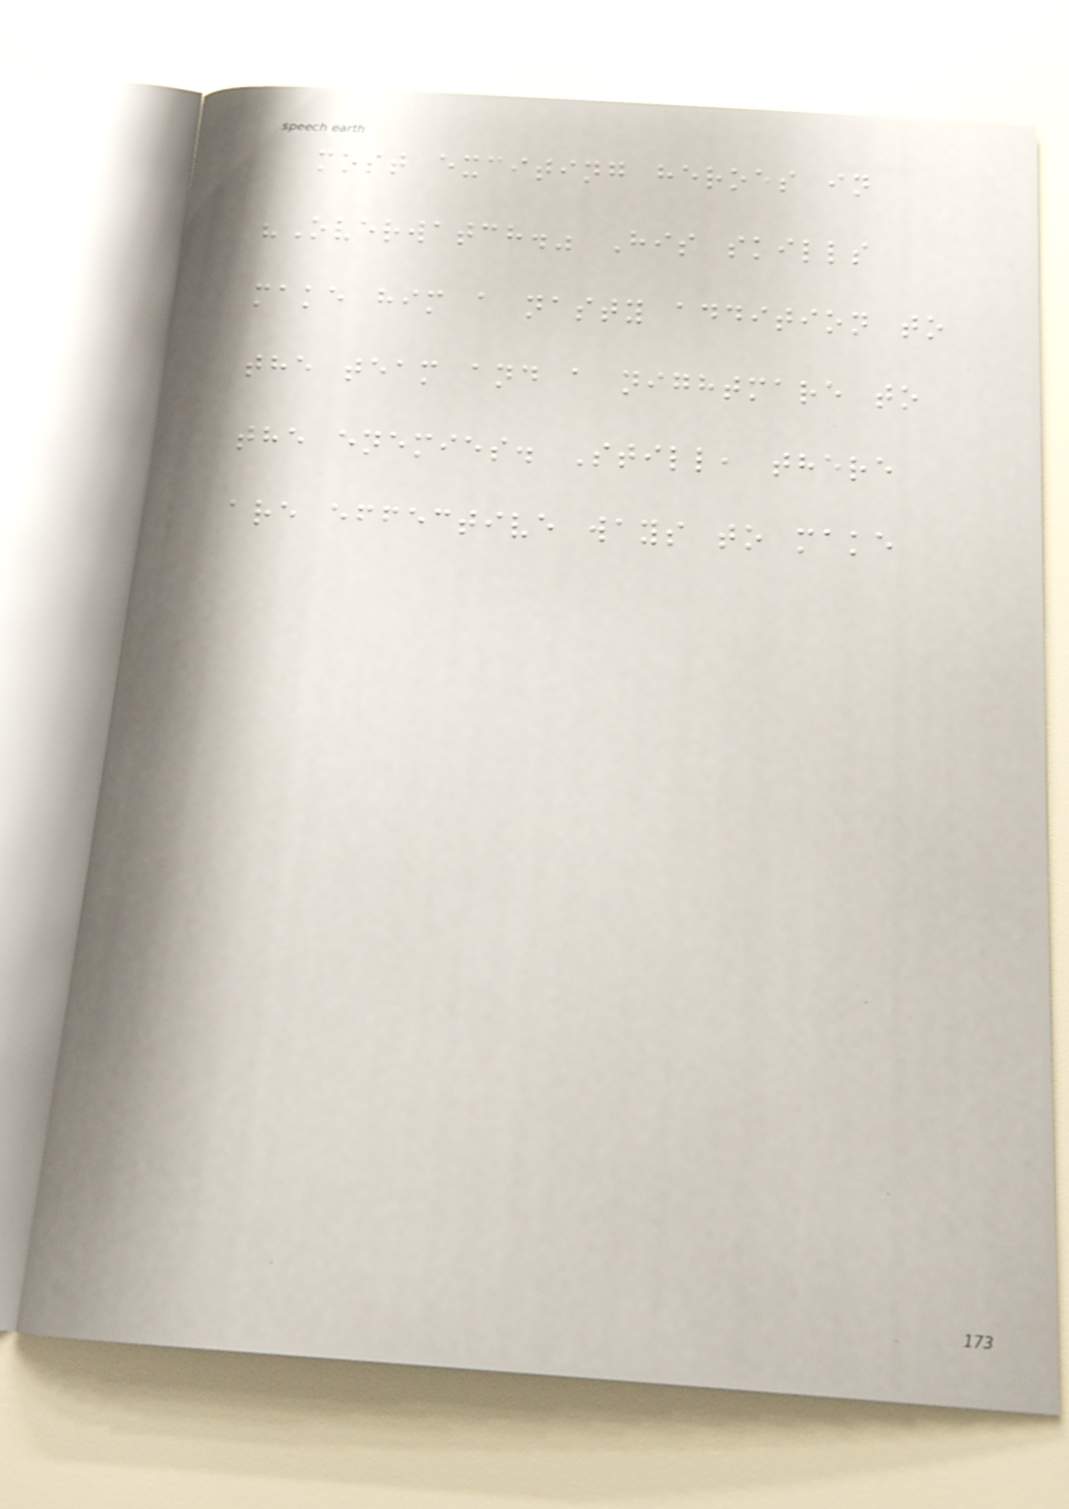most exciting heroes in
"Overwatch." His skills
make him a nasty addition to
the team and a nightmare to
the enemies. Still, there
are effective ways to make
